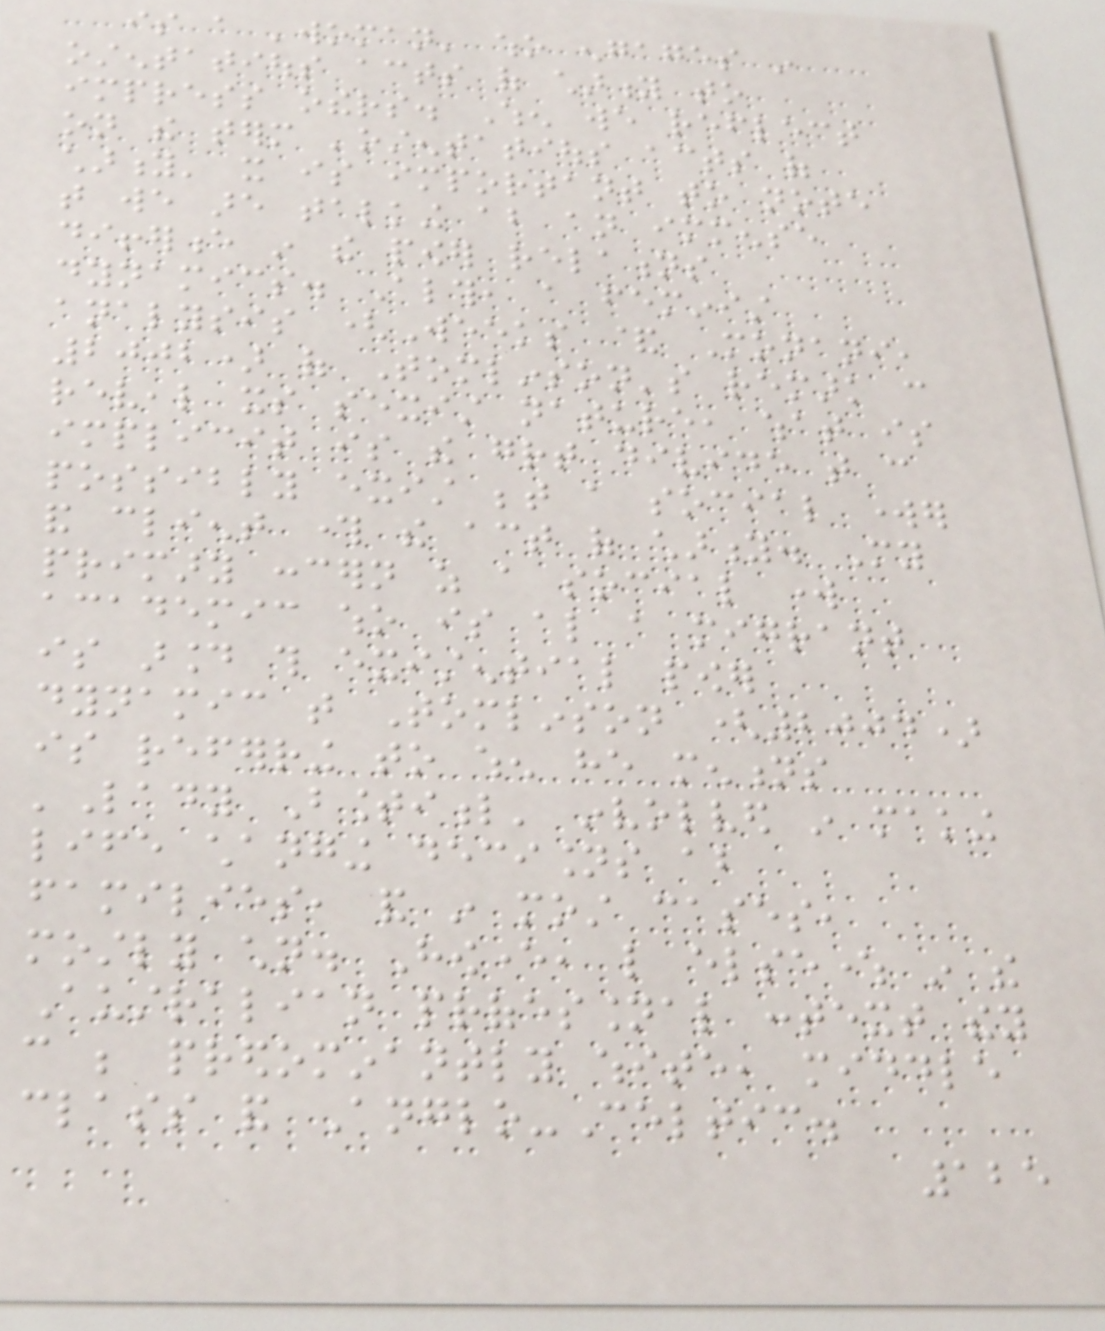is a 'woman' who engages in
ostentatious acts of charity to
impress others. When we reflect
on the term 'ostentatious acts of
charity' it is important to note
that we are talking about an immense
difference in the power relations
dynamics. Although, a feminist
analysis (Weeks & Monani,
2002) of Tomlinson's remark can
reveal its sexist nature, what is
implicit is the great divide that can
possibly exist between a social worker
and client through the act of charity. My
primary concern as a social work
academic who is also a migrant
is around this existential power
dynamic that Tomlinson (2004)
is referring to when he mentions
'Lady Bountiful' involved in making
life changing decisions about
families, and in most cases,
mostly children. However, like elsewhere in the
Australian professional context they
can be predominantly white, middle
class and Anglo-Celtic.
125
